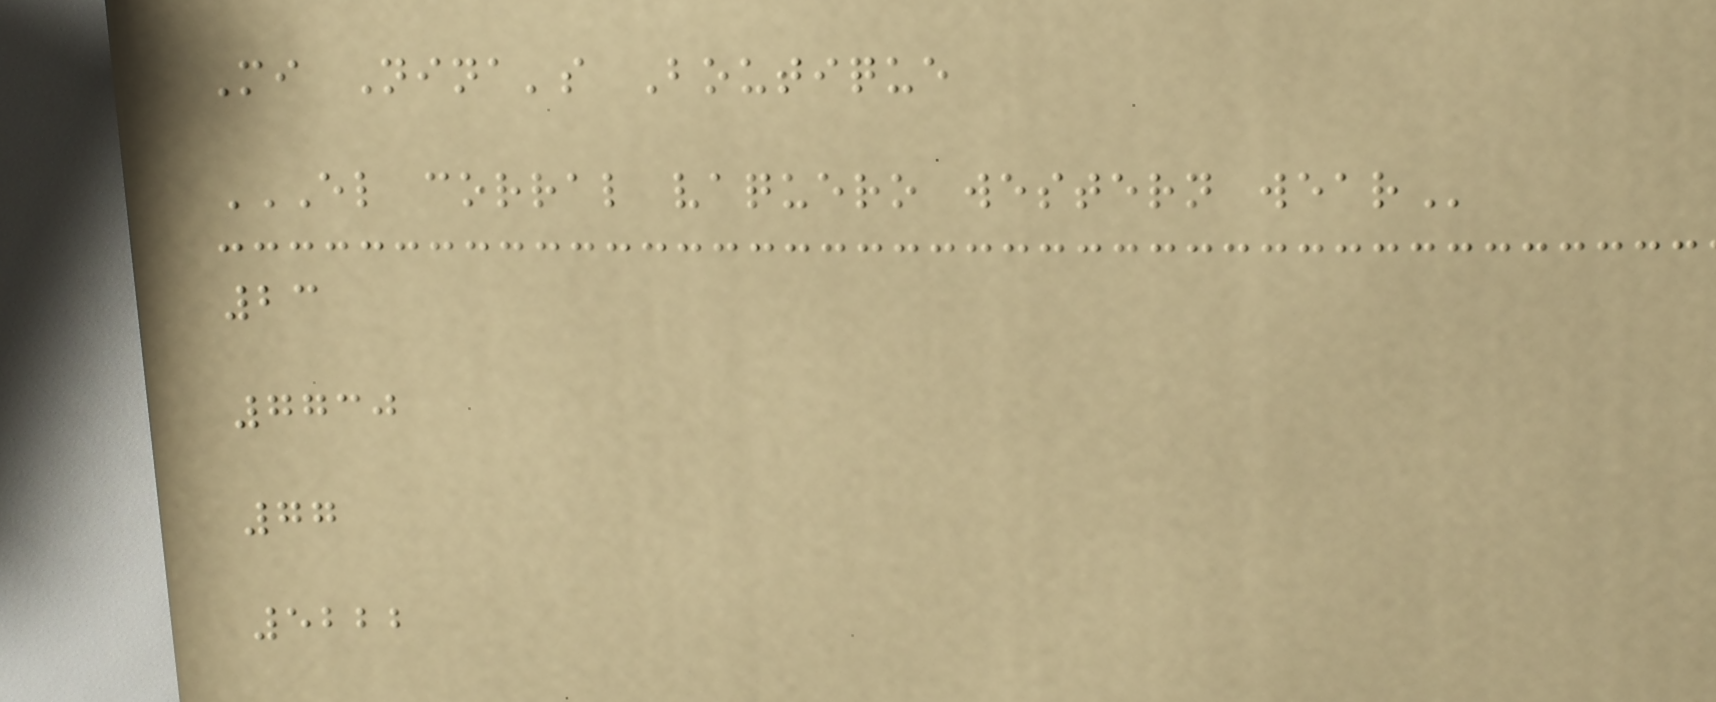Mi Nina's Boutique
EL CORRAL VAQUERO WESTERN WEAR
23
7730
77
5222
